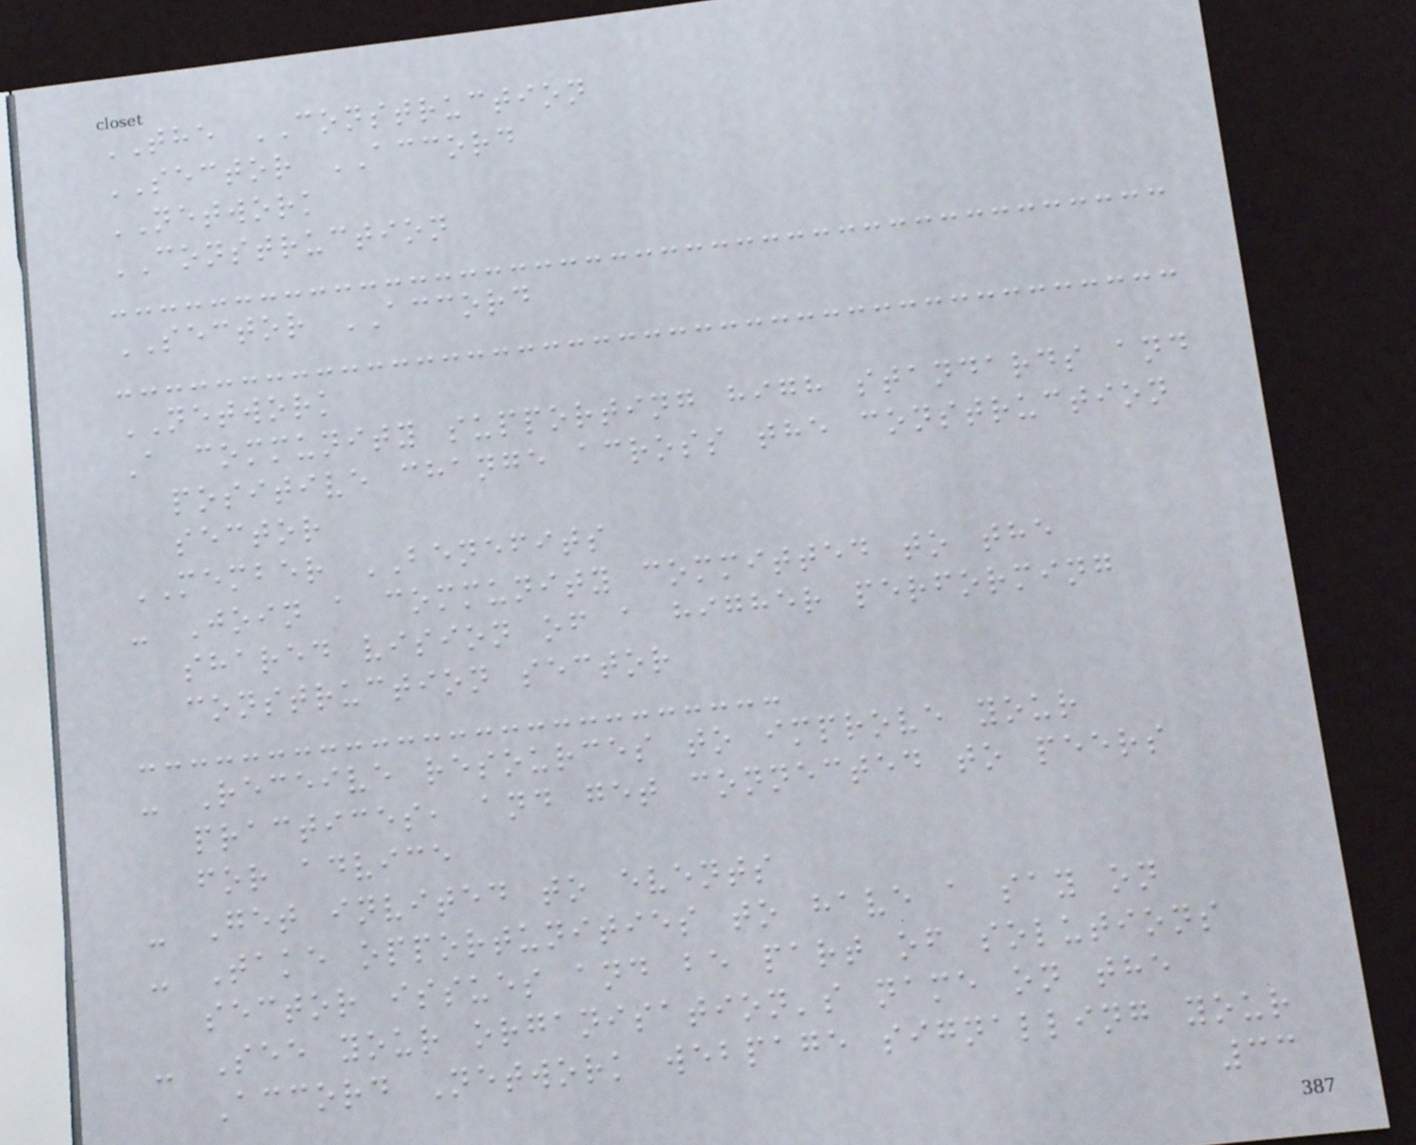THE CONSTRUCTION
SECTOR ACCORD
NETWORK
CONSTRUCTION
SECTOR ACCORD
NETWORK
A community supporting high standards and
positive change across the construction
sector
MEMBER BENEFITS
- Join a community committed to the
shared vision of a higher performing
construction sector
- Receive resources to improve your
practices, and get connected to peers
for advice
- Get invited to events
- Take opportunities to have a say on
sector issues and be part of solutions
- See your organisation's name on the
Accord Network webpage signalling your
33
